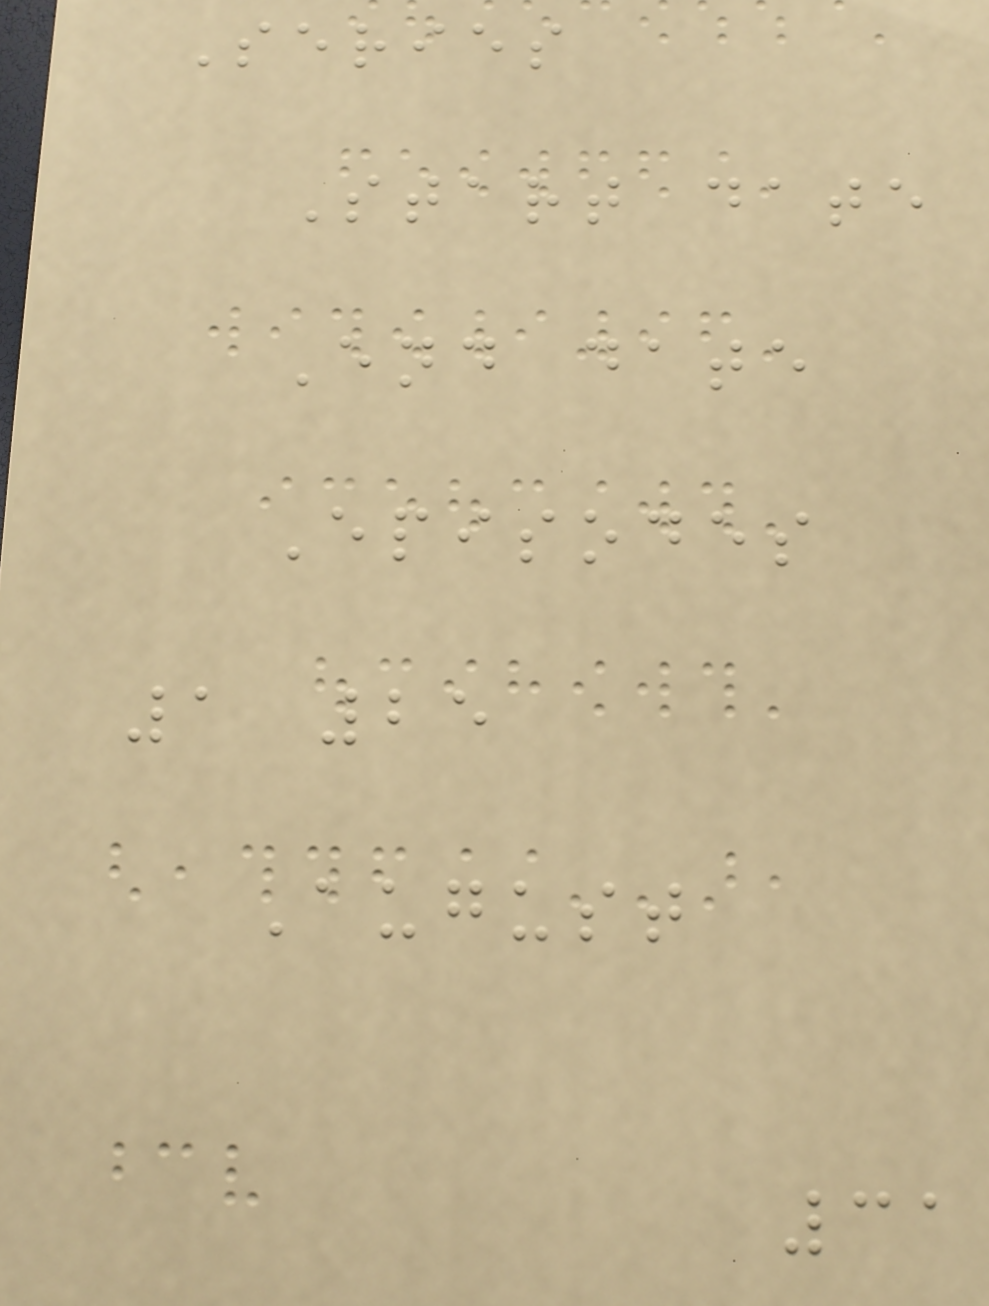Series
Start date
End date
Episodes
1 25
August
31
